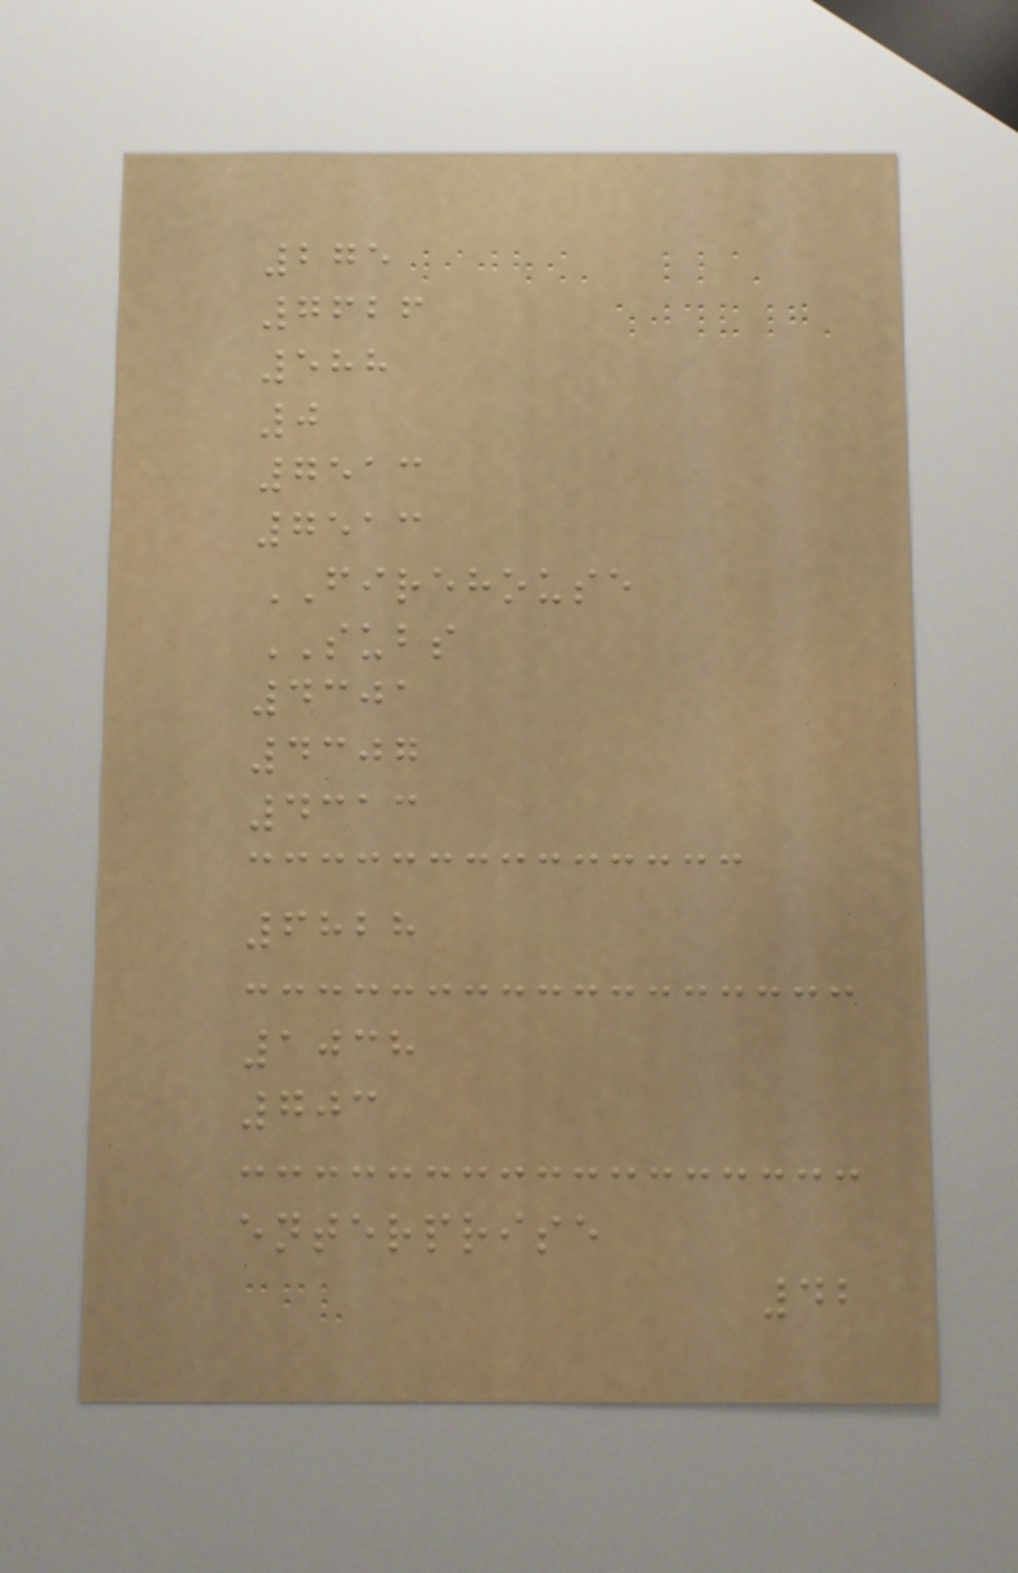275
7626
588
0
7513
7513
FIREHOUSE
SUBS
4301
4307
4313
6828
1038
703
enterprise
42
